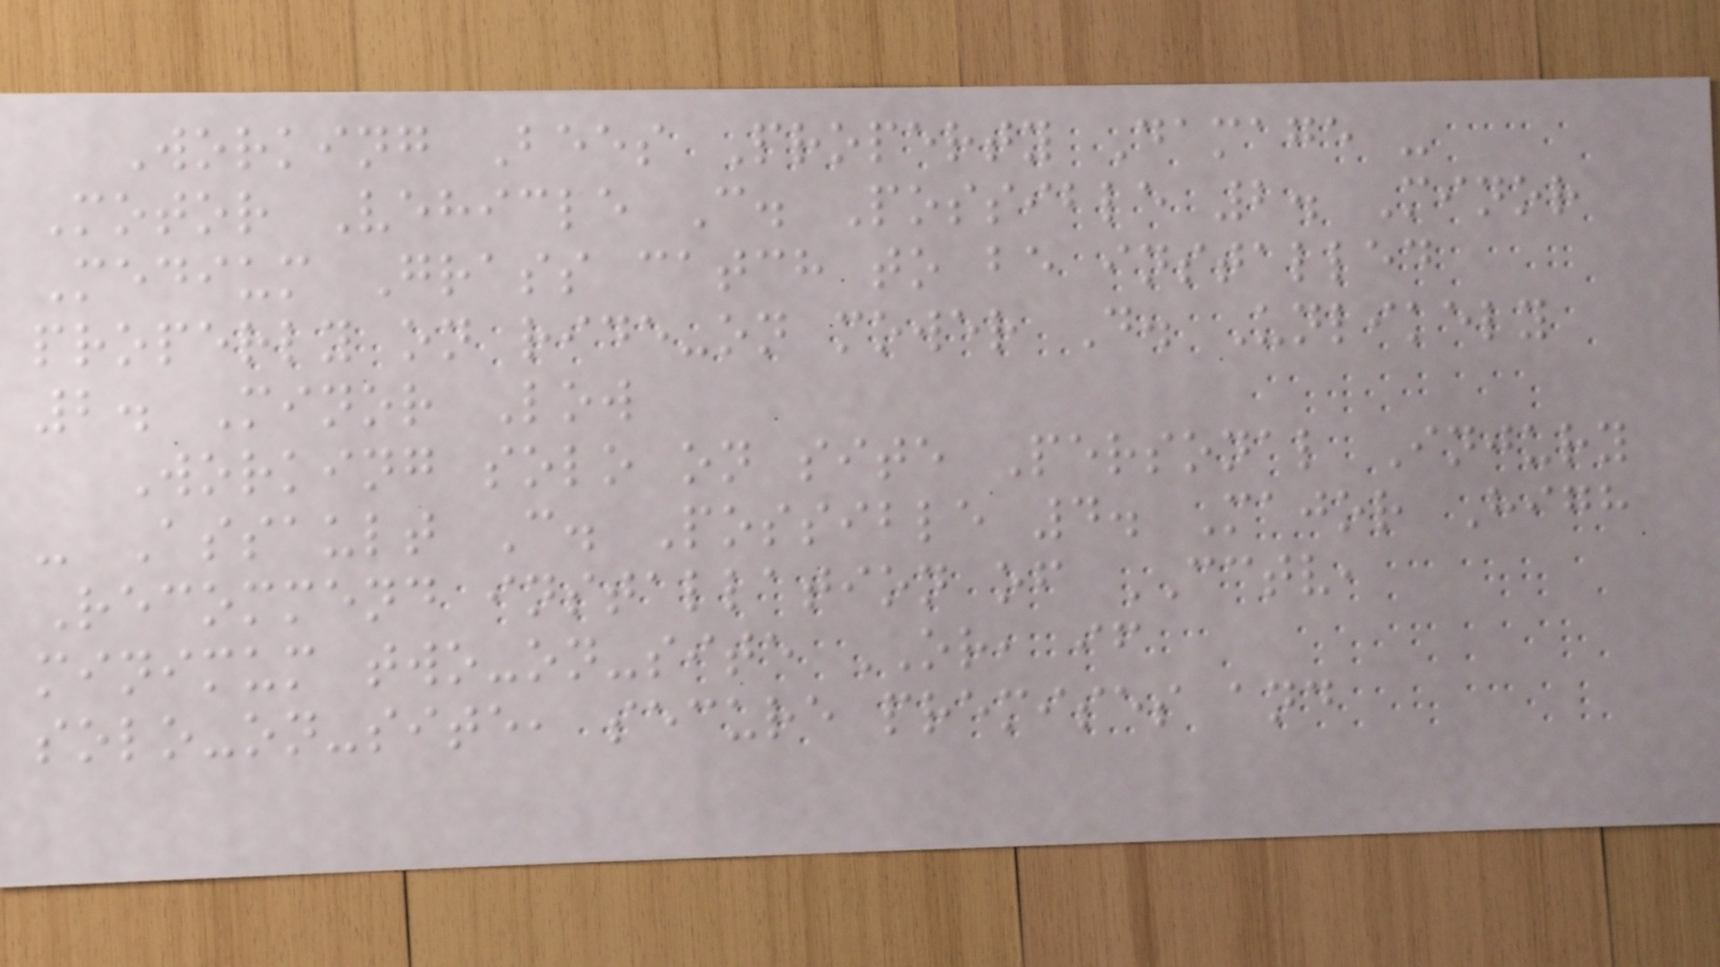Working Bees Property Damage -
Motor Vehicle C. Possible 2. Minor
Medium Grass catch to be installed
properly on ride-on mower D. Unlikely
2. Minor Low
Working solo on site Personal Injury
- Assault C. Possible 4. Major High
Recommend installation of CCTV,
minimum two-on-site OR, if
solo-on-site, secure premises and
